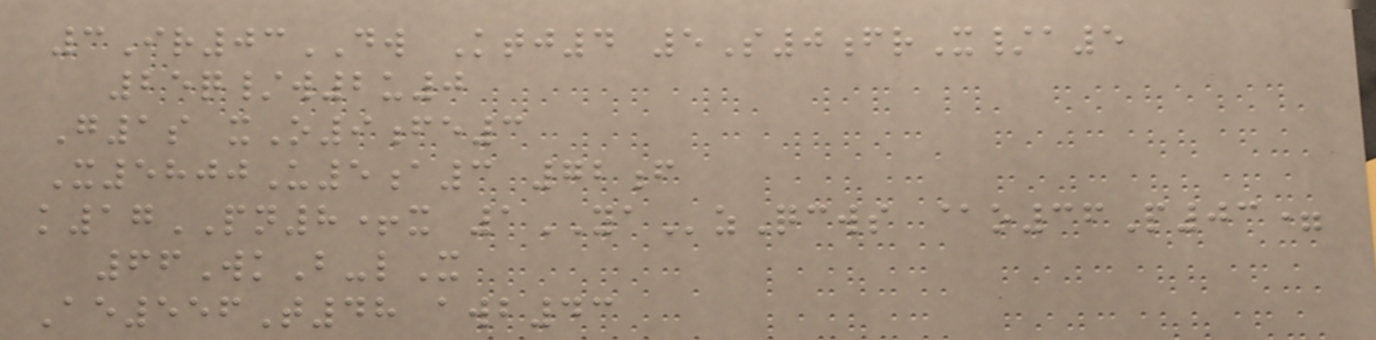3Ir03DW Ktj4 5S0frX/a5
25q/w2u0
G1s xO9fe3
X5800U5a3 72f
k17PN8+x 1YAzQcws @o36P03=
66WkB-lX
Ae556T48 awb43
